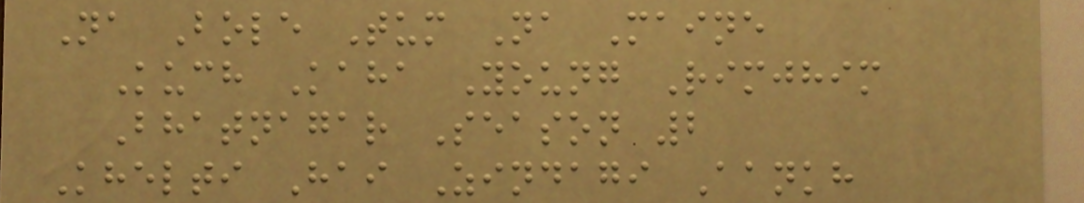Na Bole Tum Na Maine
Kuch Kaha Young Rimjhim
Bhatnagar Season 2
Khelti Hai Zindagi Aankh
